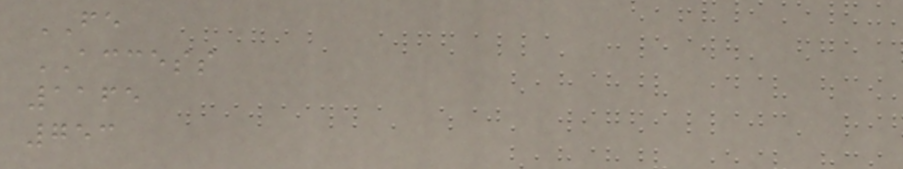FE
ACCESS
1165
753
